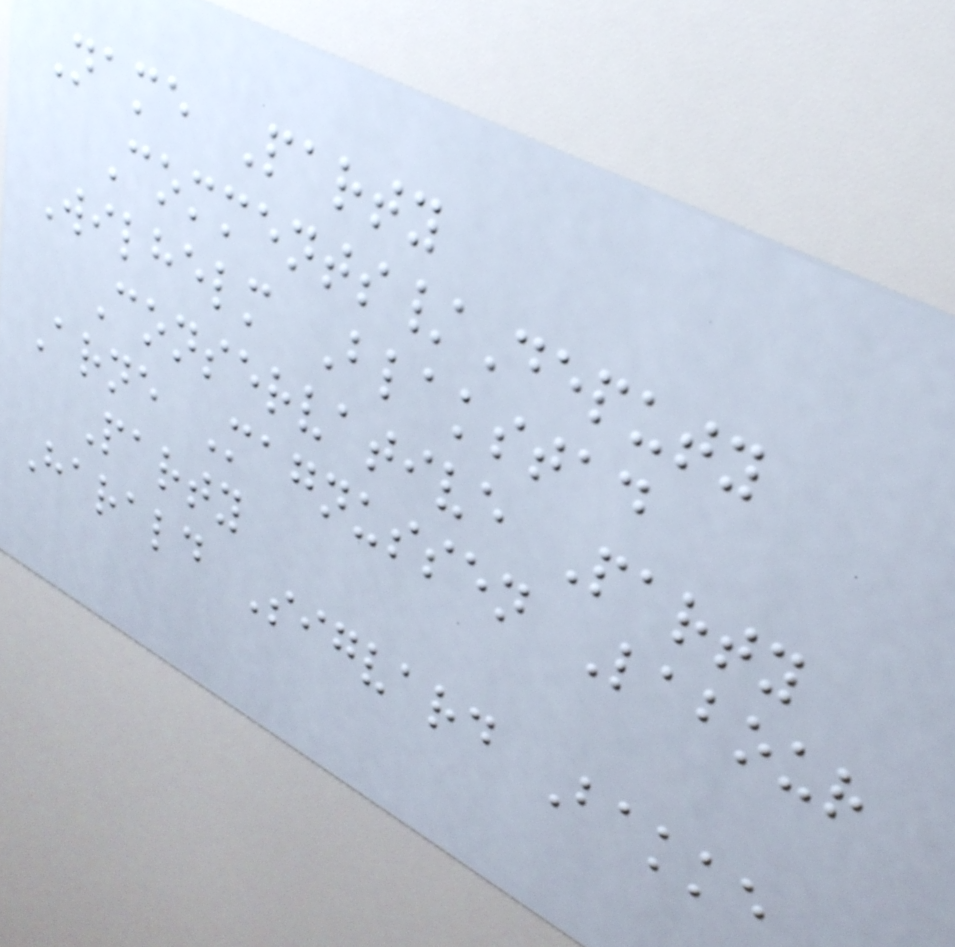Name Party
Comments/Deputy
Wilhelm Blakstad
Conservative Party
Arne Magnussen Labour
Party
Harald Sigvard Bakke
